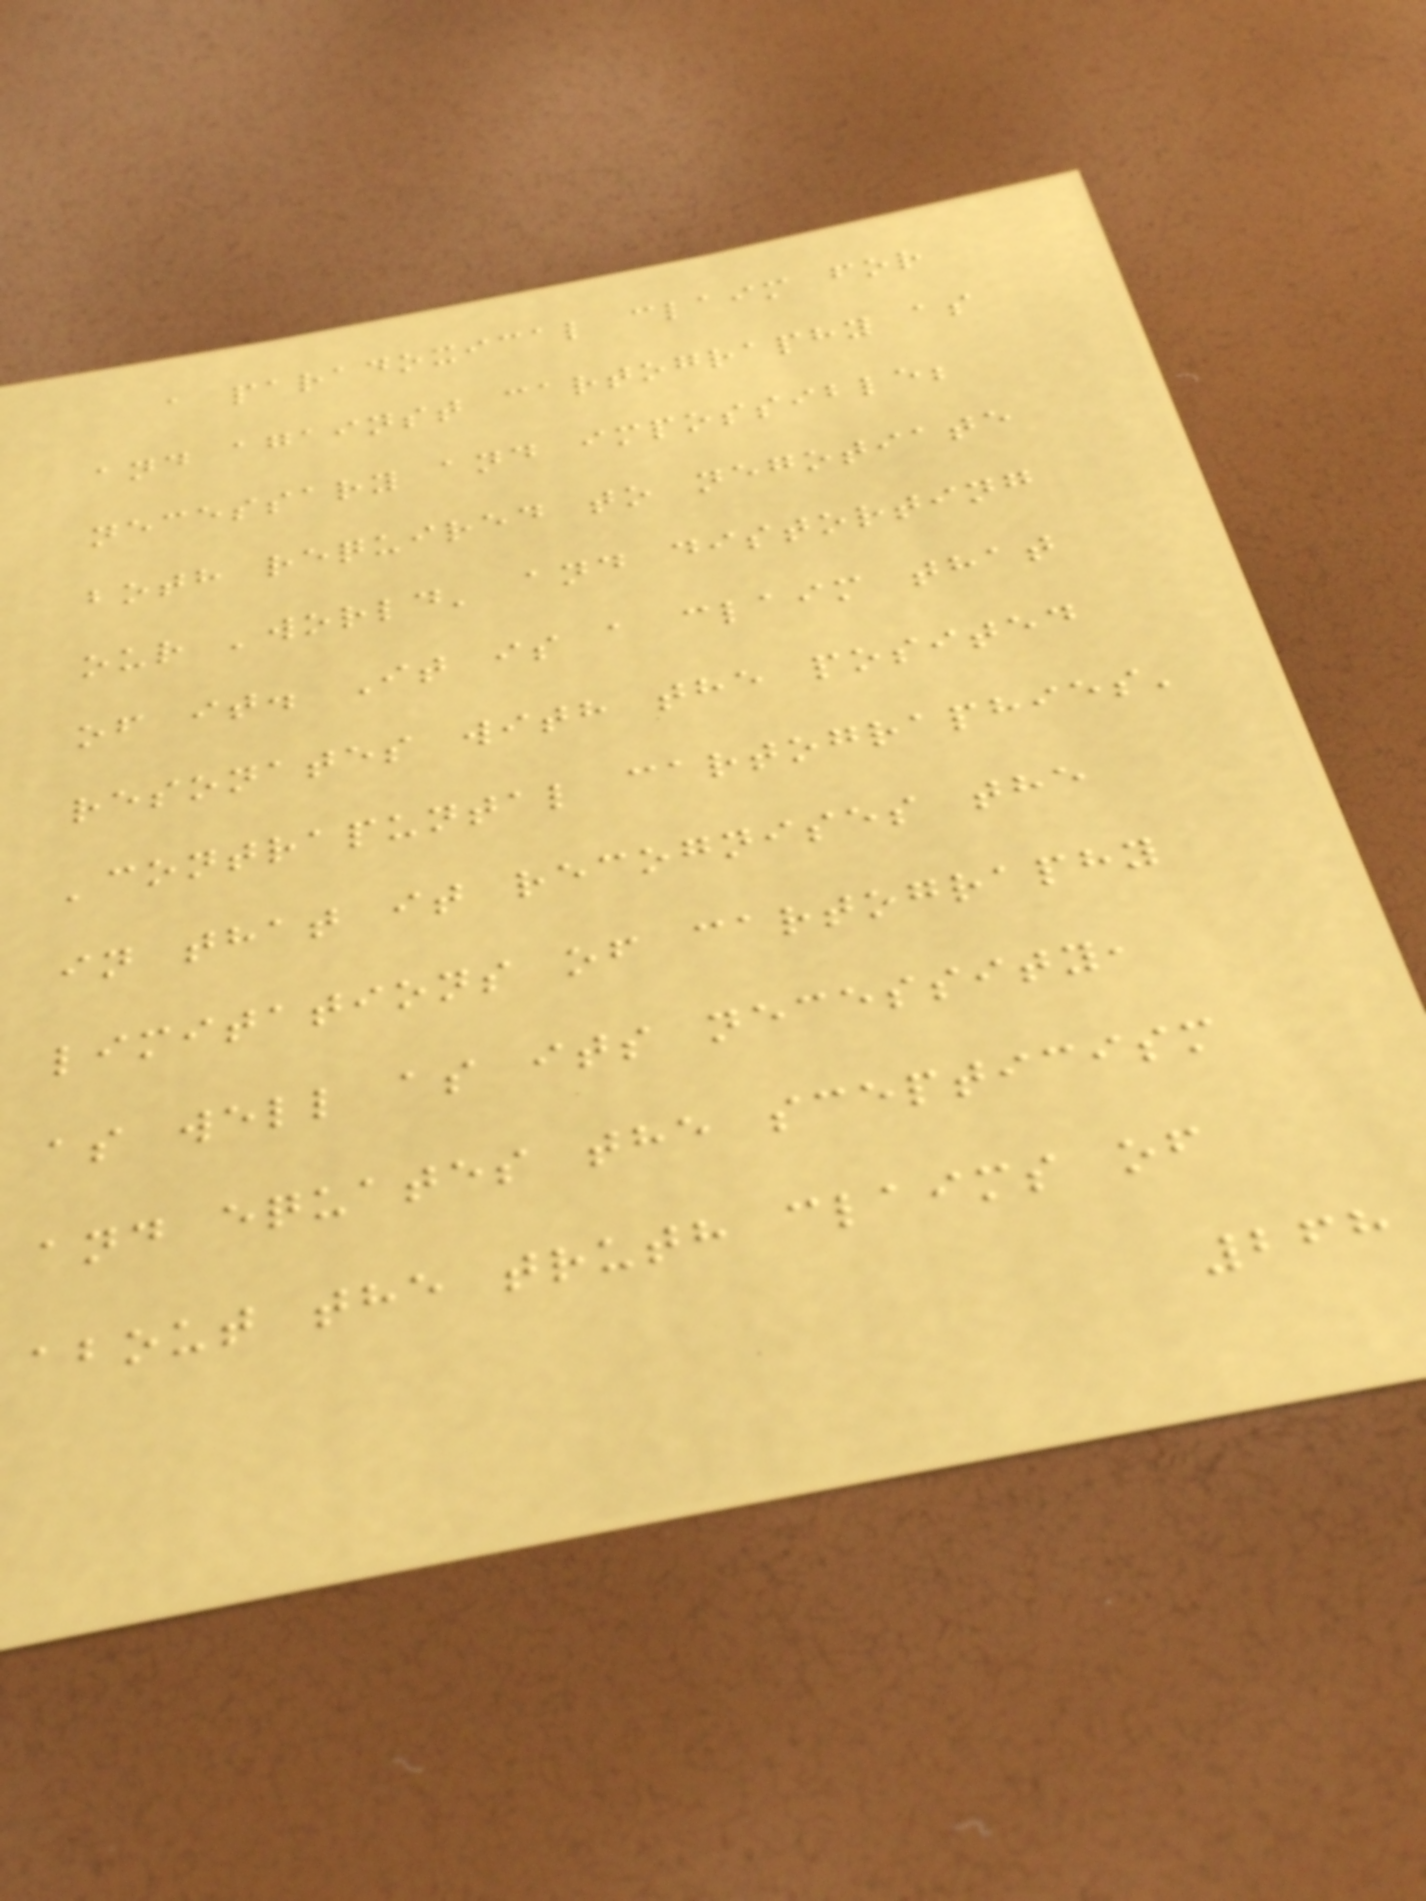a paradoxical claim for
and against cartography as
necessary and impossible;
both required to negotiate
our 'world' and distorting
of it. It is a claim that
resonates with the posited
'contrapuntal cartographies'
in that it recognises the
limitations of cartography
as well as its necessity,
and equates the scepticism
about the truth claims of
268
